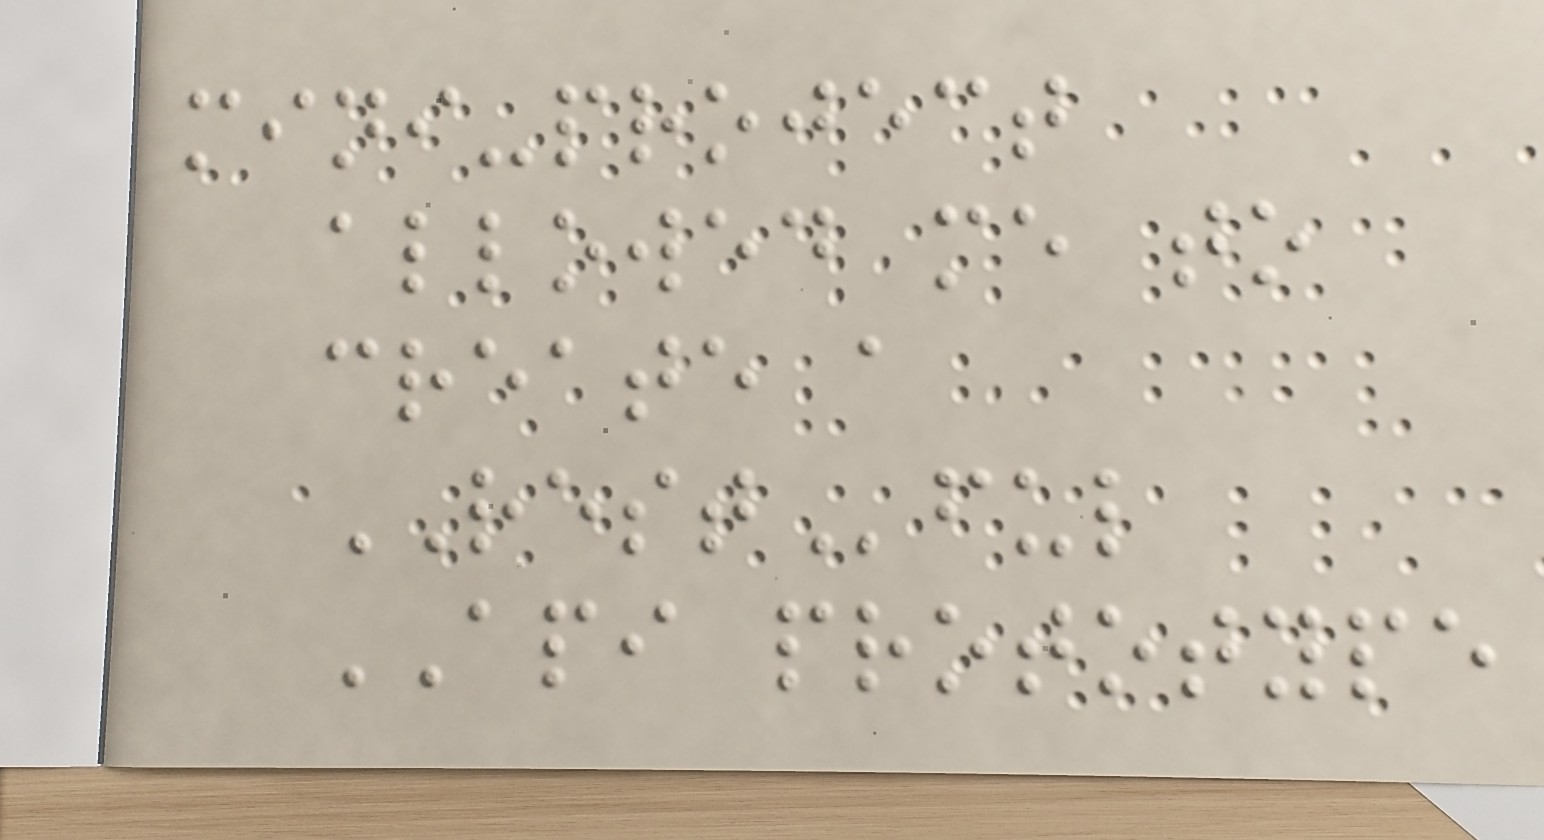mini-project
allowed me to
create a
RESTful
API prototype
